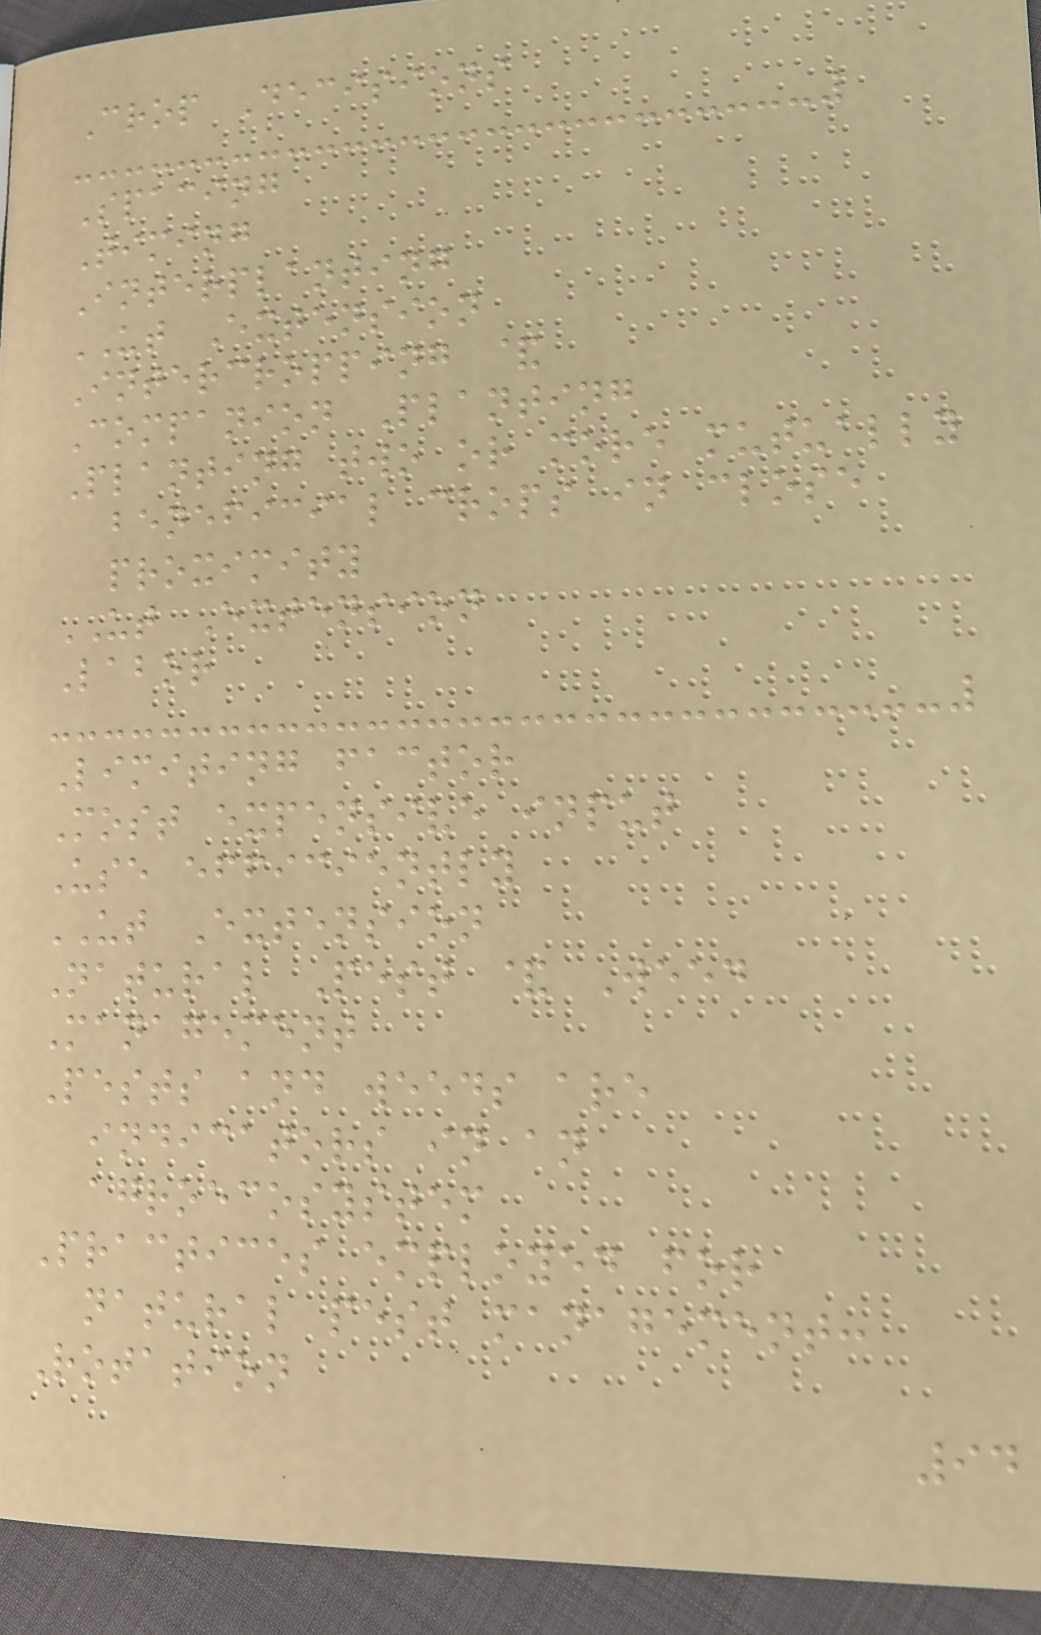Crop Decisions
Spacing
Timing
Interplanting
UT Extension
Intercropping &
Companion Planting
Planting two or more mutually
beneficial crops in close
proximity
UT Extension
Labor
Limiting factor
Most expensive input
Use efficiently
UT Extension
Natural Pest & Weed
Management
Pests and weeds are
indicators in an
agroecosystem
Practices employed for
natural pest management:
Rotation
94
